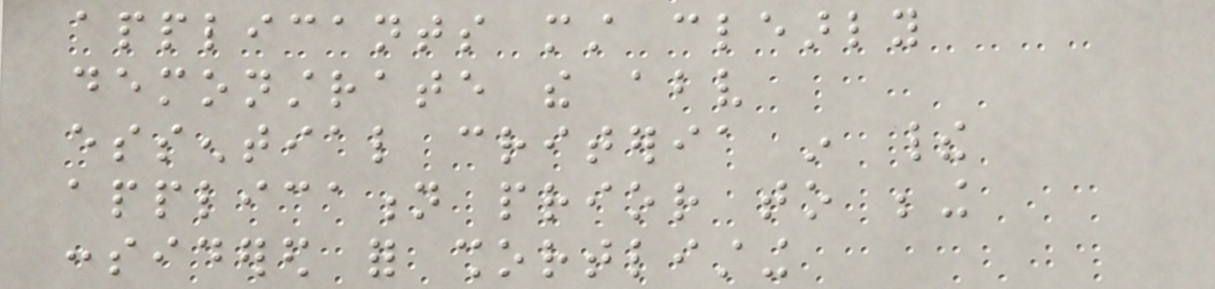applicants must clearly
demonstrate the above
essential criteria in their
application prior to being
considered for shortlisting
